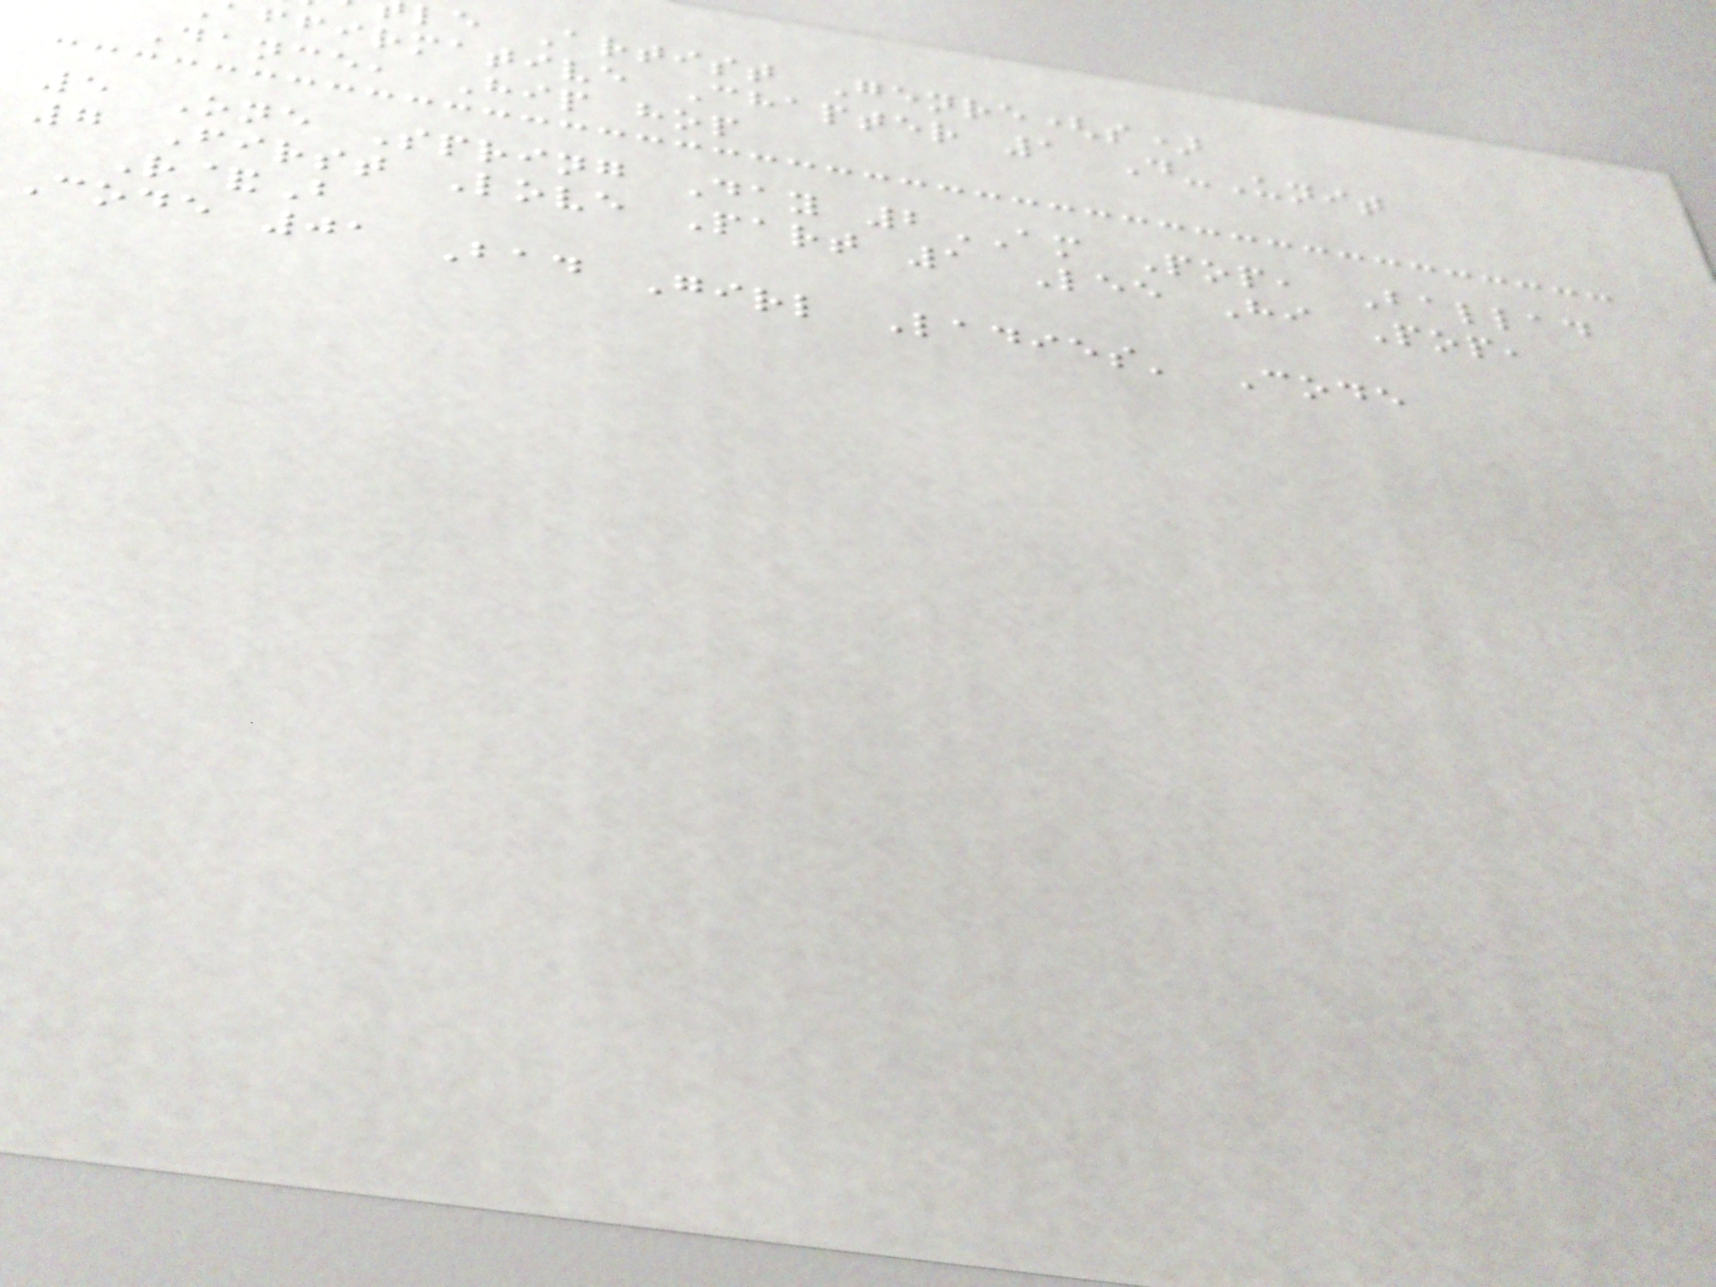le Artist Genre(s)
ffirmative Chapter 1 D-Unit
Dance, Hip hop
5 One Spring Day 2AM Pop, Ballad
7 First Love Part 1 Lee Hi Pop,
R&B
Code 01 Bad Girl Ladies' Code
